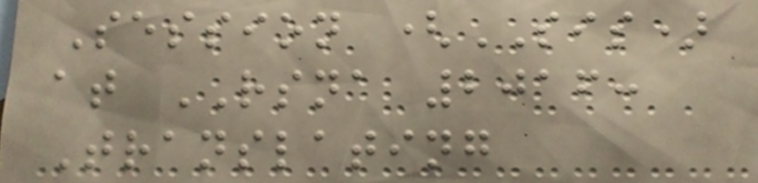Session (SIS)
at RSNA 2016:
Translating
